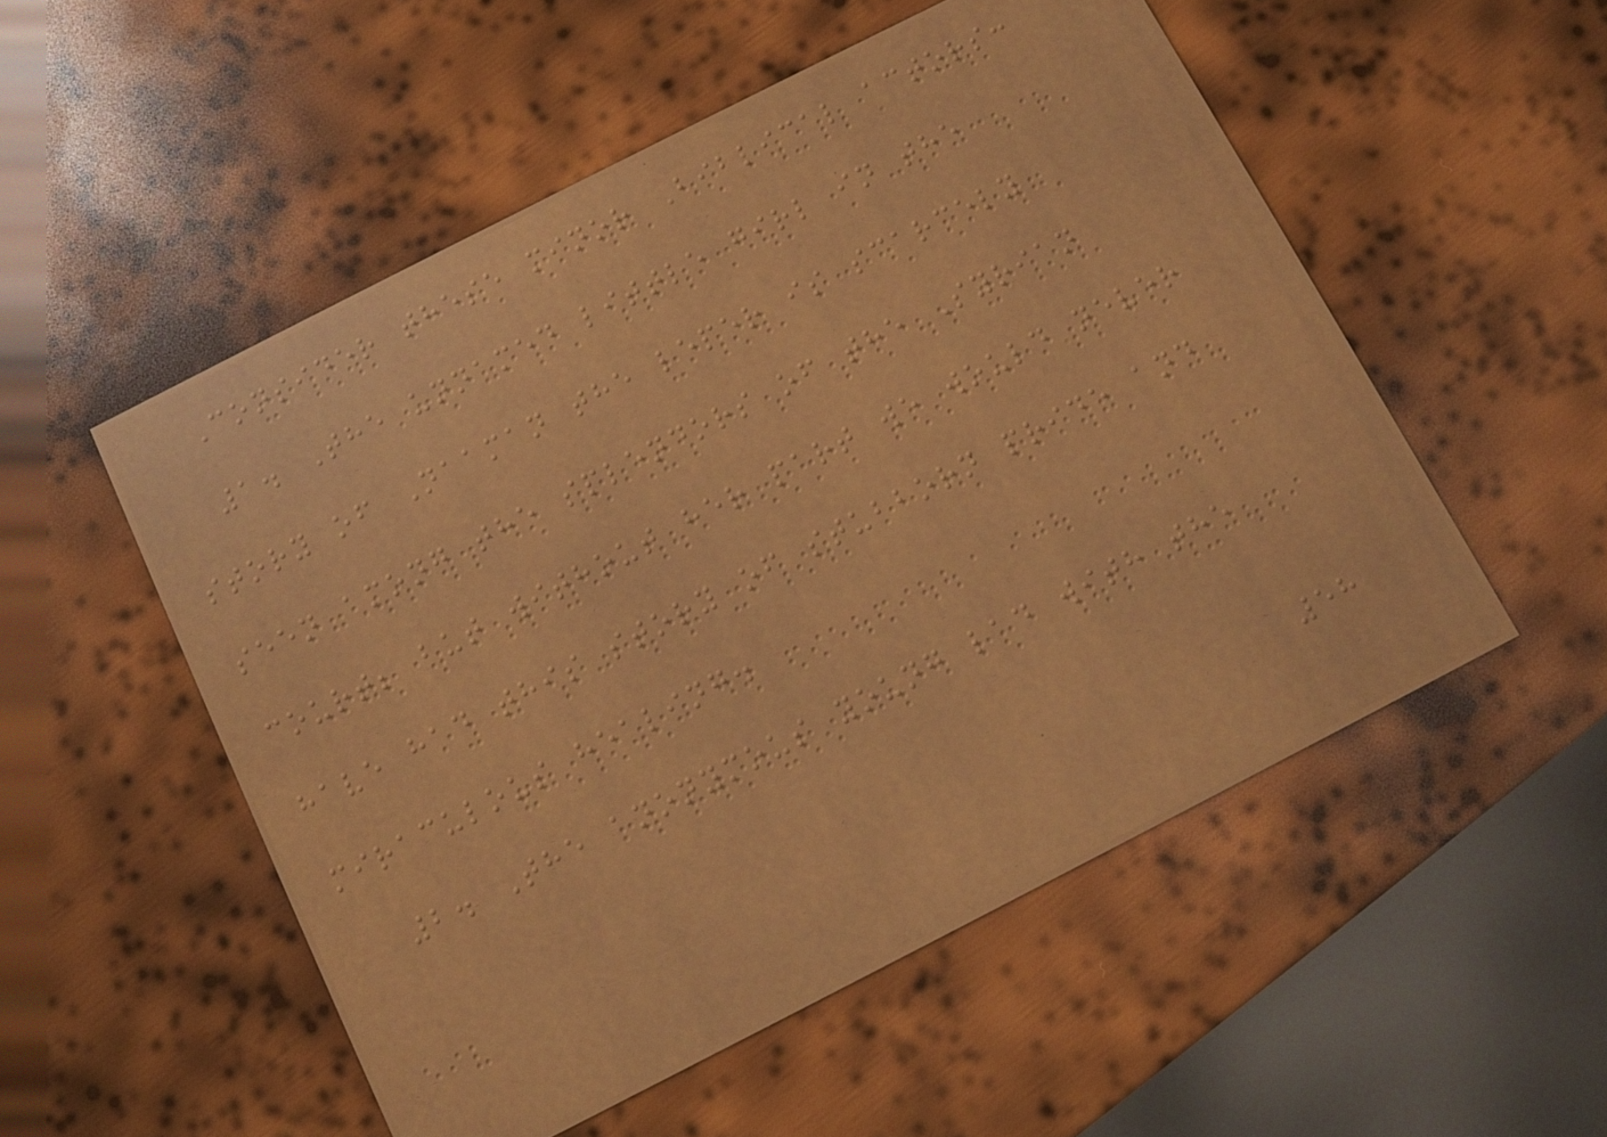Consider these minor Biblical actors:
1. The unnamed little girl in the
story of Naaman the leper is scarcely
seen among the splendors of the Syrian
court; but without her part we would never
have had this story of stubborn pride and
miraculous healing.
2. The anonymous young lad with the
58
